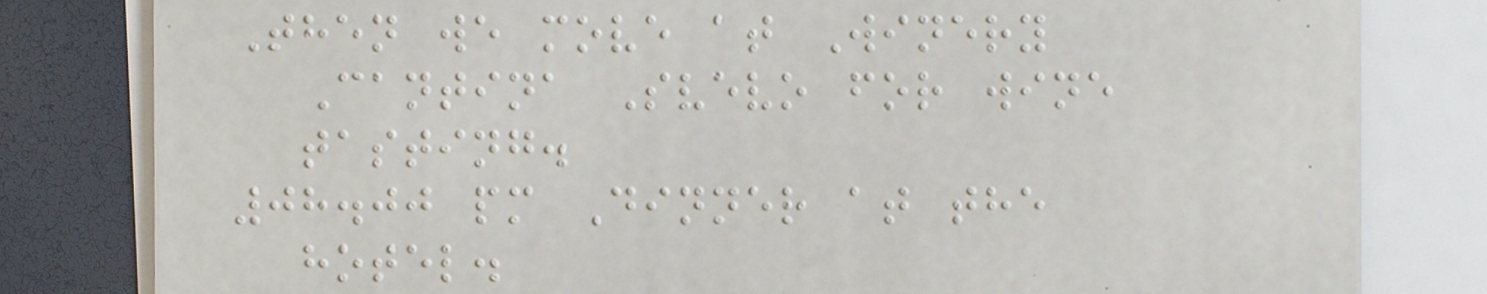Then we move at Winery
Cantina Svevo for wine
tasting.
08.00 pm Dinner at the
hotel.
